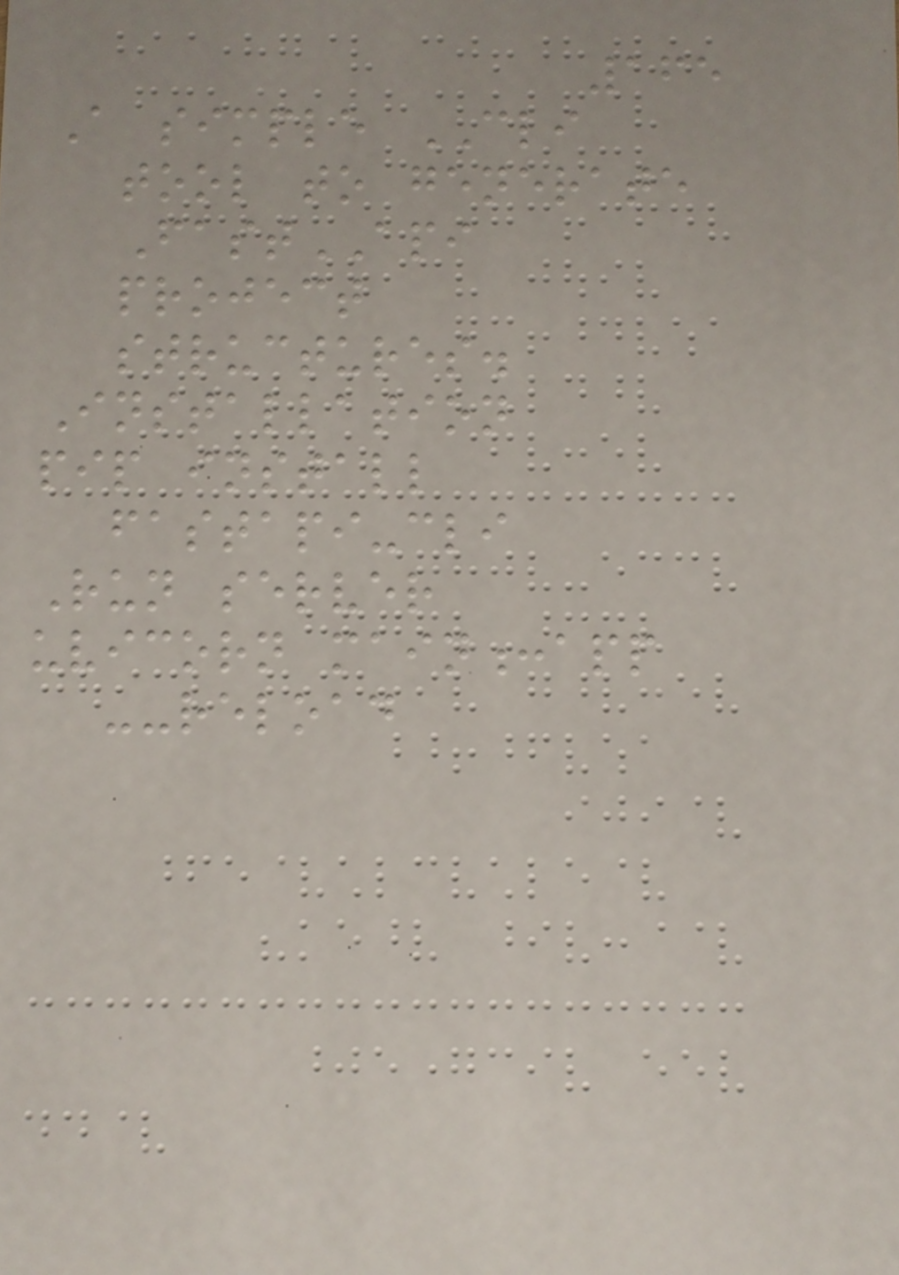165
A simple CLI
tool to generate
FastAPI
project
structures.
Installation
pip install
fastapi-cli
Run server
uvicorn main:app
--reload
